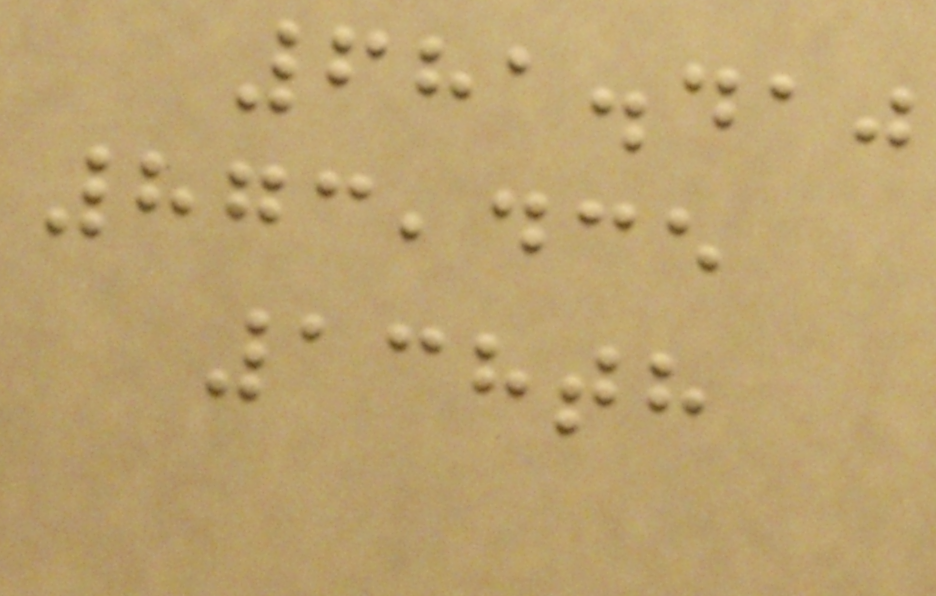681.410
873,435
138th
